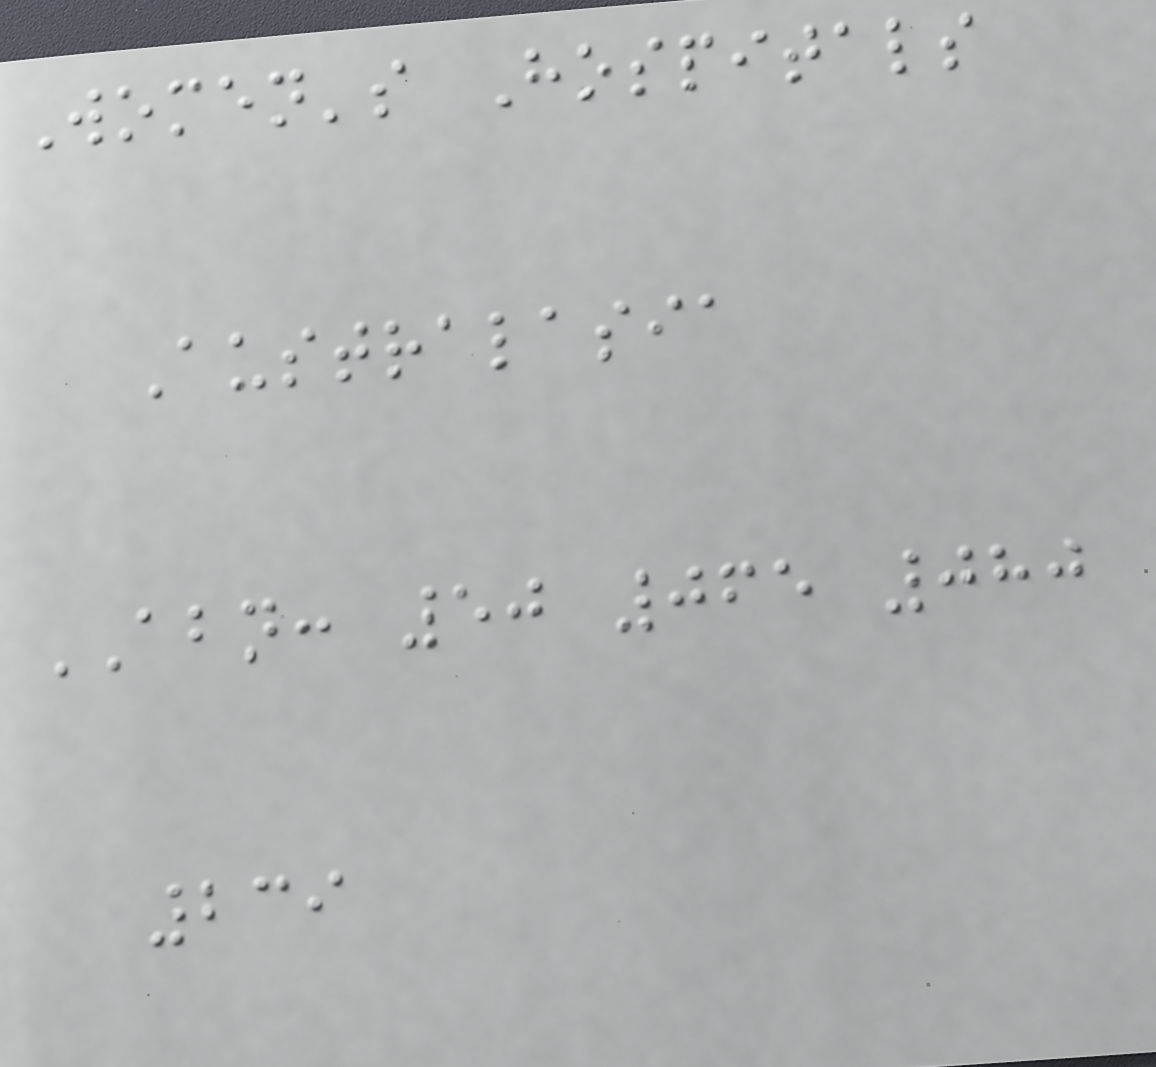Women's Hospitals
Australasia
ABN: 50 065 080
239
